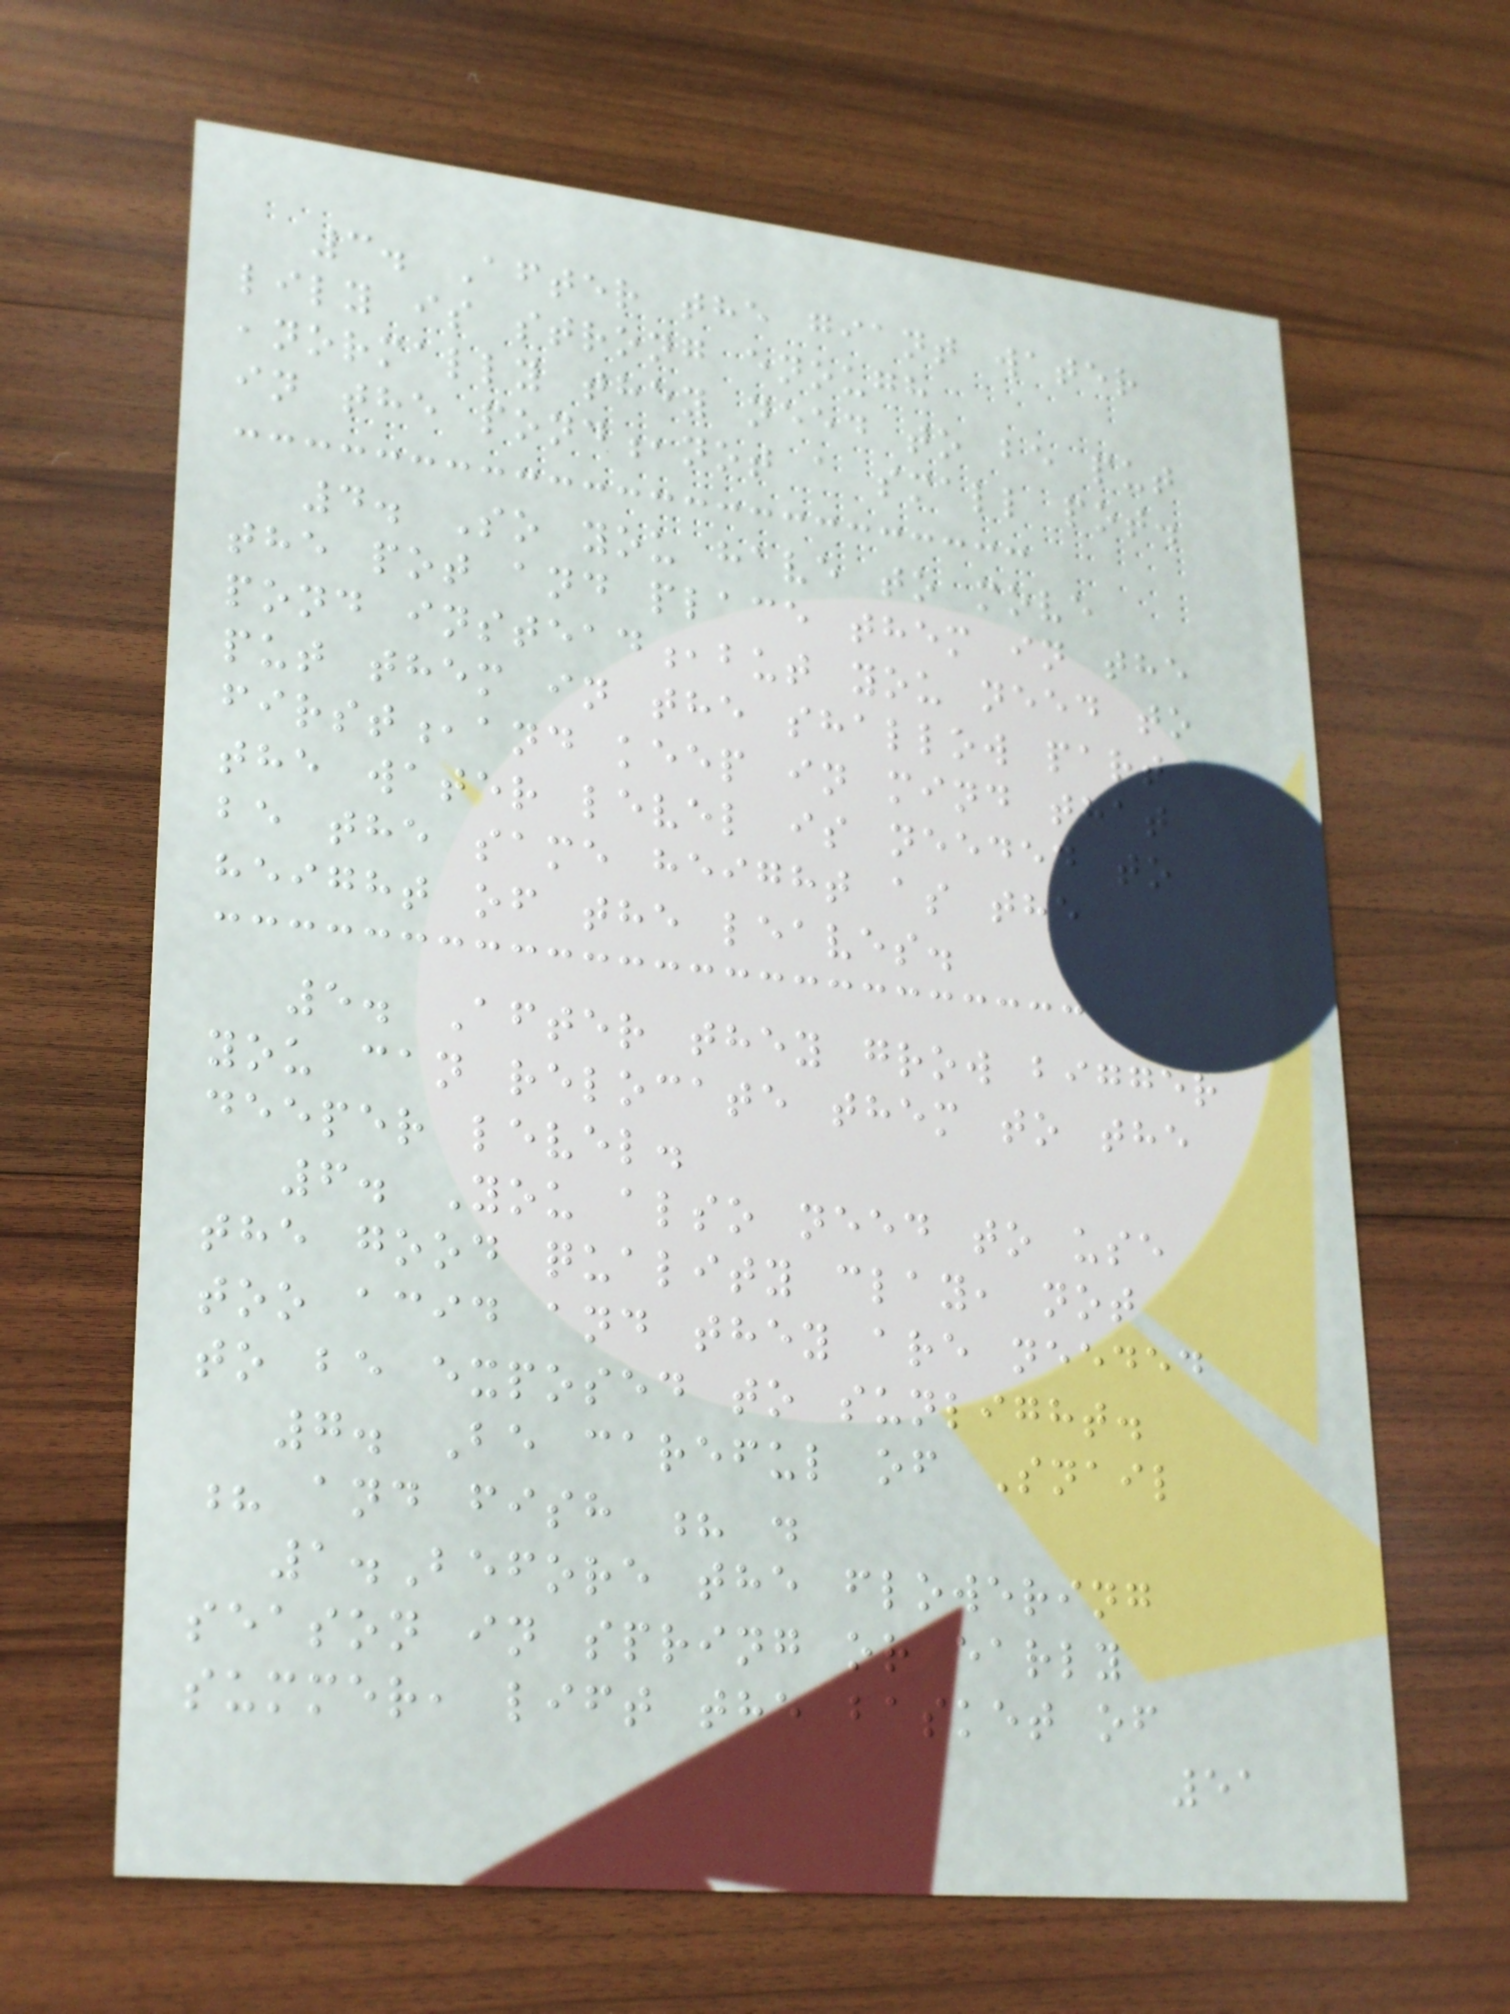3. After the giant water
lily is strong enough
,normally they need to be put
in the pond,not a small pot.
4. So you have to move
the pot and place them in the
pond instead,but you need to
put them in the shallow part
first,and keep in mind that
the water level is needed to
be the same height as the
height of the leaves.
5. After they grow bigger
you can relocate them to the
deeper level.
6. You also need to use
the good quality clay, not
too acid and they are needed
to be exposed to sunlight.
7. Be careful of Snail
? and fish ? .
1.Before the flowering
season in spring or early
summer, lift the basket of
51
